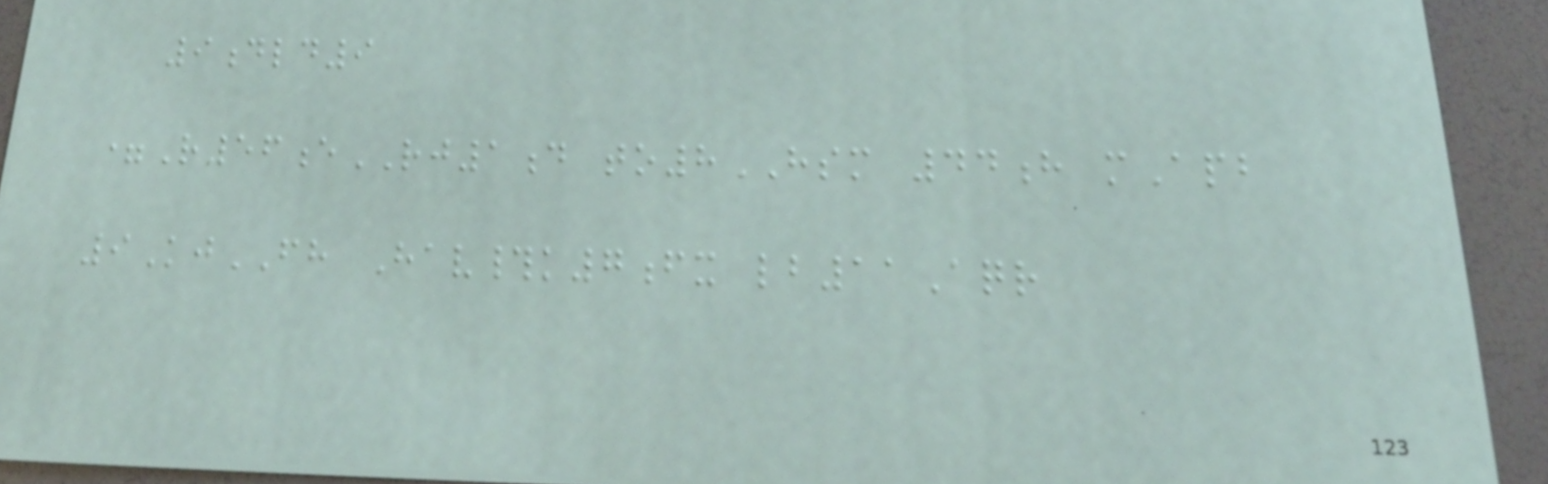9dld9
=R56eRJ1d to8HSM 44h mApb
9KjFH Hav#k7fx lb11Aqr
